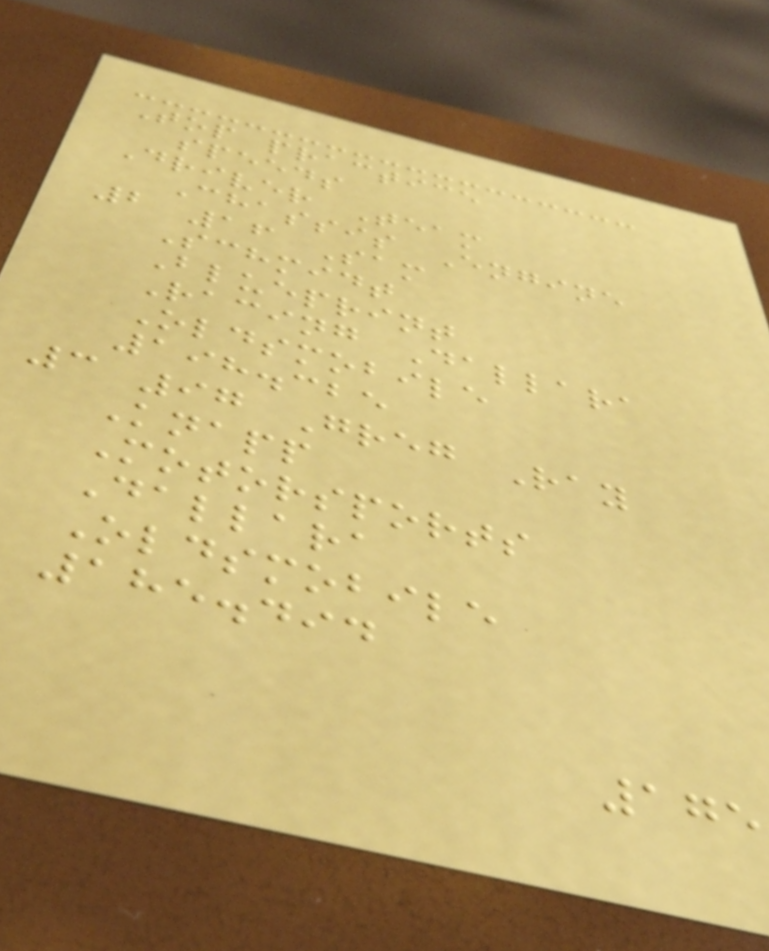Top practice
speeds
Driver Team
Chassis Engine
2 16 Sam
Schmidt
Blueprint
Racing Dallara
Oldsmobile
198.325
3 97 Greg Ray
Knapp
Motorsports
Dallara
Oldsmobile
185.494
175
